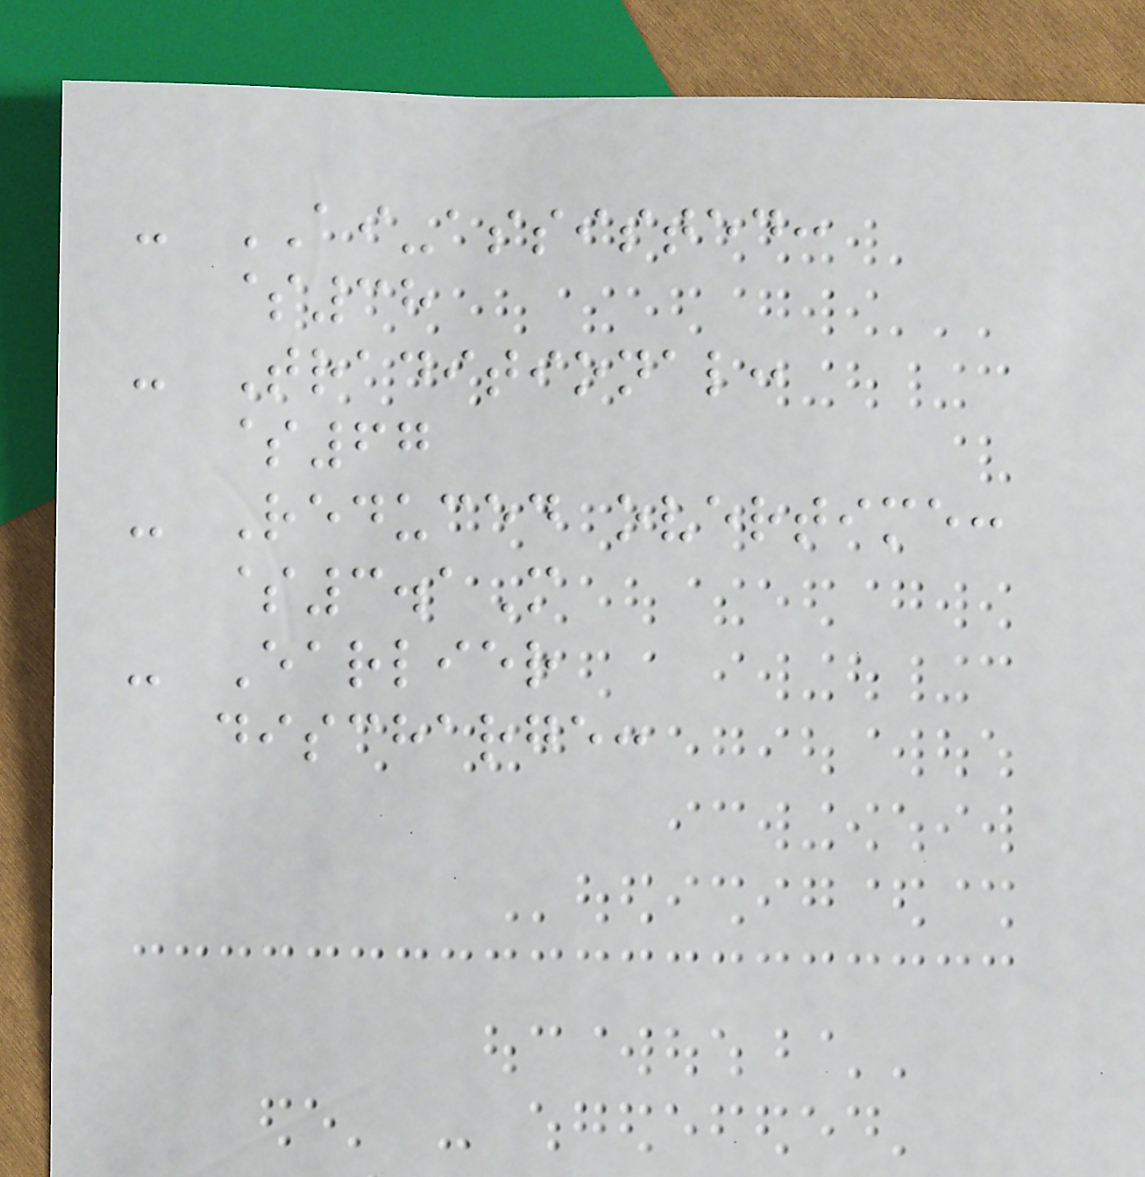- AI-assisted:
$38
- Traditional:
$67
- Reduced overtime:
$3.1M
- Earlier
discharge:
